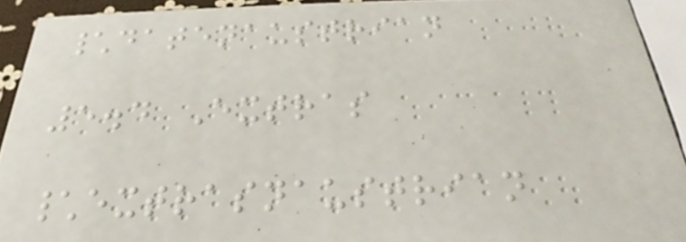\datenaustrian
5.4 Extras
\extrasnaustrian
